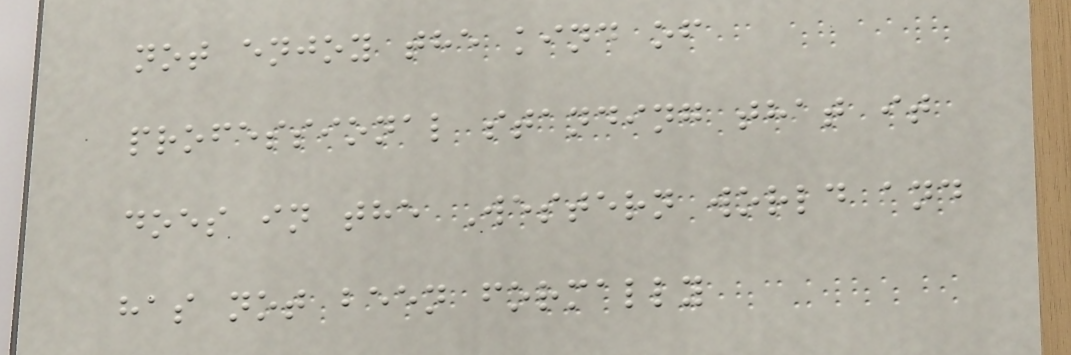not enjoy the kind of
professional standing that it
does in the Western world and
has not been formally
